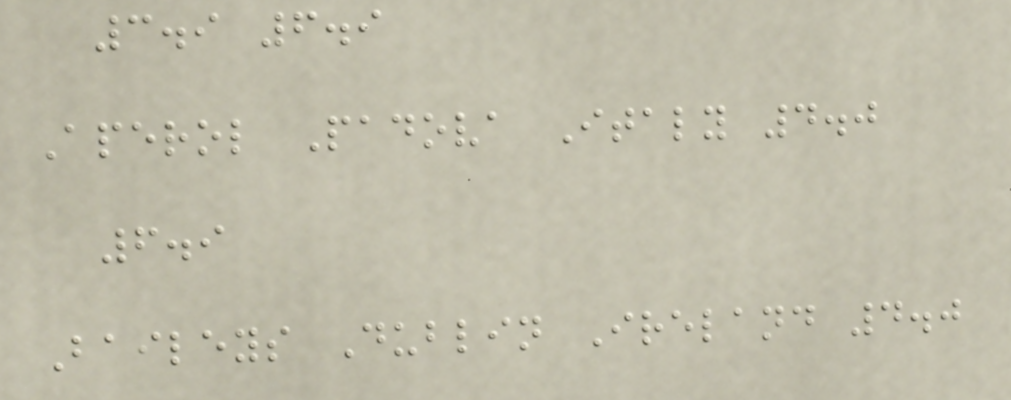3.9 6.9
Aperol Padova Italy 4.0
6.9
Baileys Dublin Ireland 4.0
